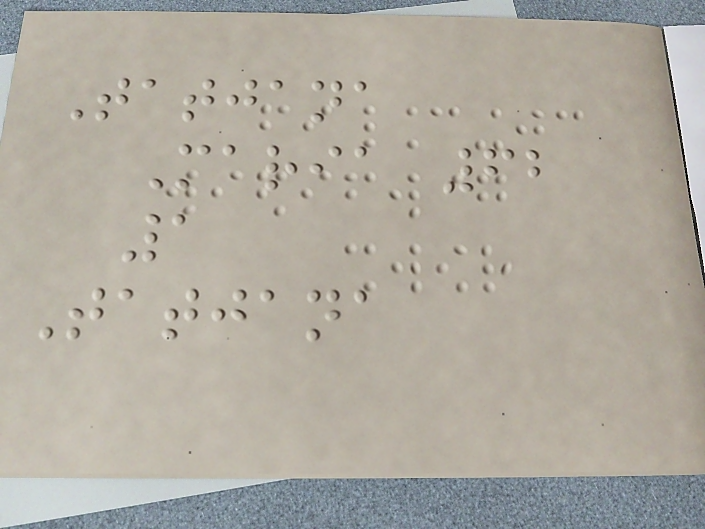Tatjana
Maria 62
1
Tatjana
